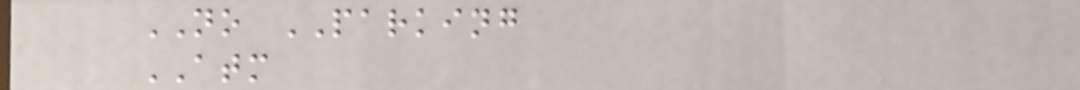NO PARKING
ATM
